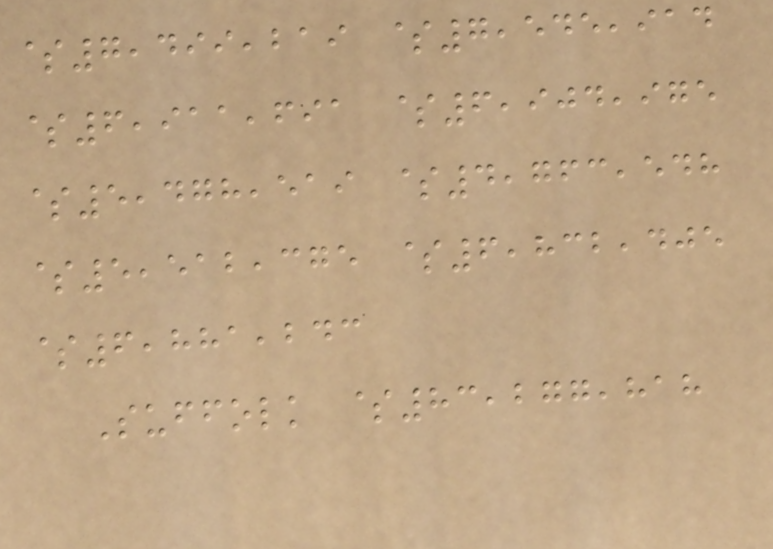$7,499,219 $7,545,914
$6,911,691 $6,904,975
$5,478,519 $4,763,548
$5,512,375 $6,832,405
$6,881,243
Suffolk $83,277,818
